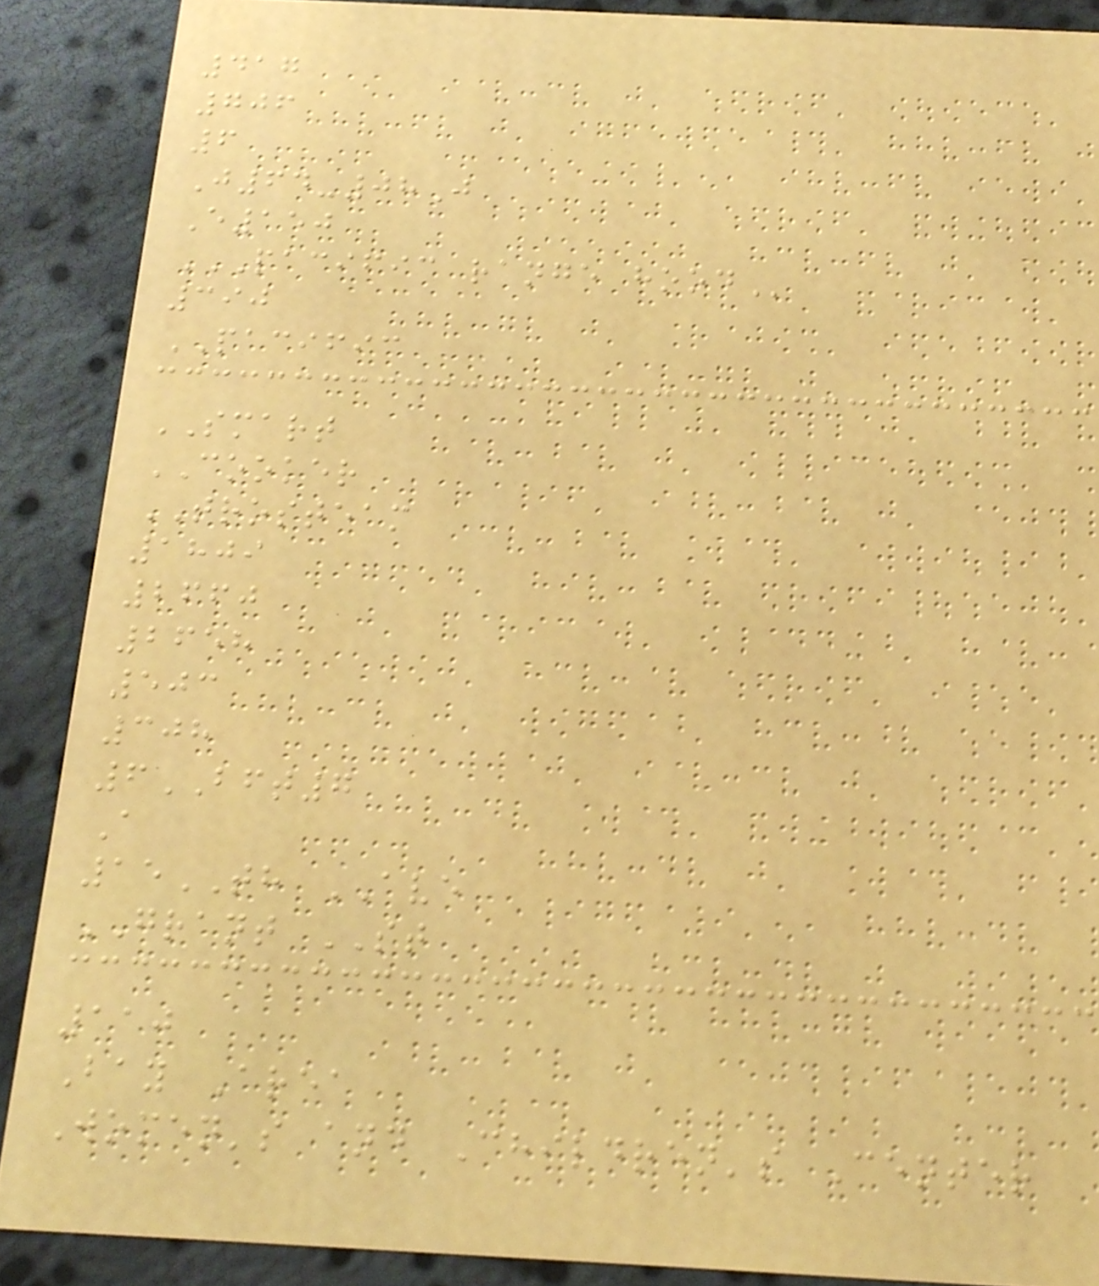417
706
6
J64-08J
E150
PACIFIC RANGE HOOD
390
PACIFIC
SMART
COOKER
TROSTEAM
1809
2660
2658
503
308
6BFT7
A
15TH AVE
GRANT ST
110
Bay Area
Women's and Children's Center
